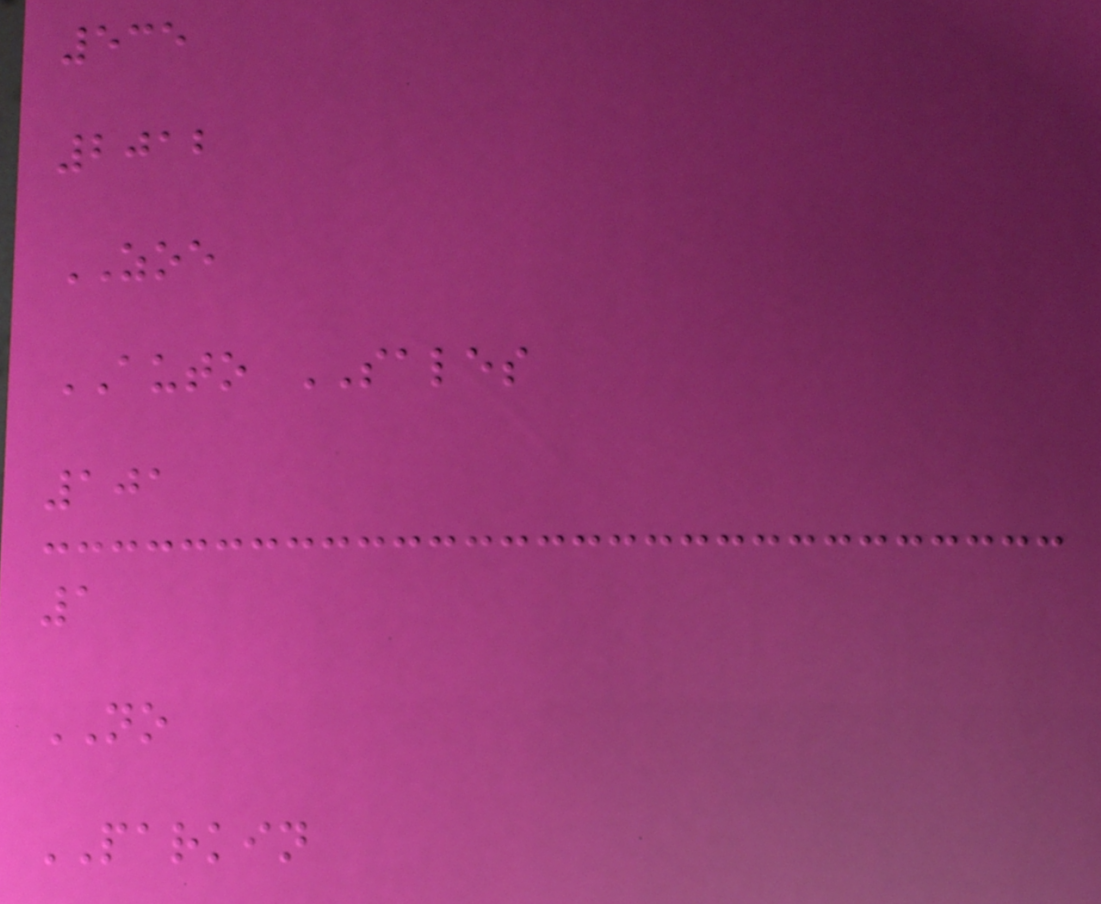535
2012
ZOE
AUTO SALES
101
1
NO
PARKIN
